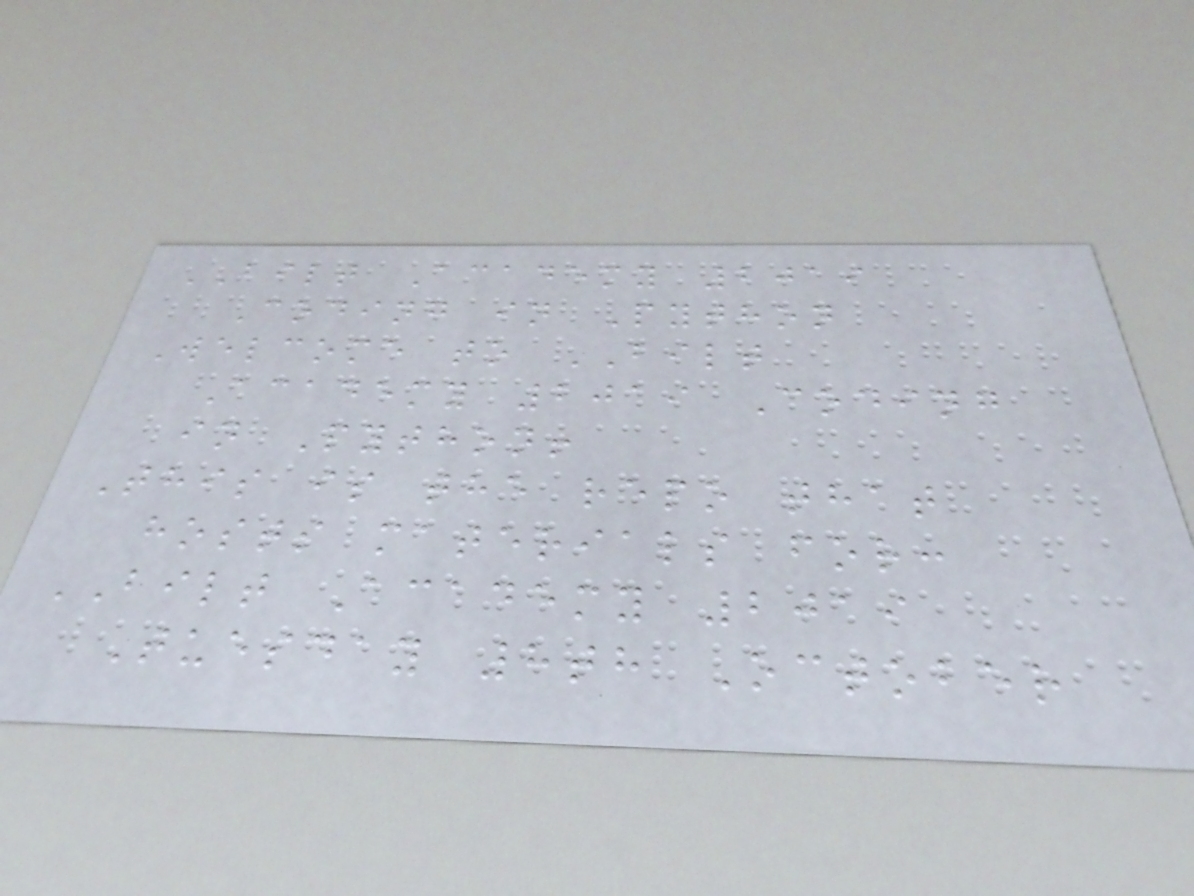BILT Academy 2019
Coding in Python
Welcome to BILT
Academy 2019 Coding
in Python!
This is the repo that
hosts materials for:
BILT Academy 2019
Tuesday 8th October
